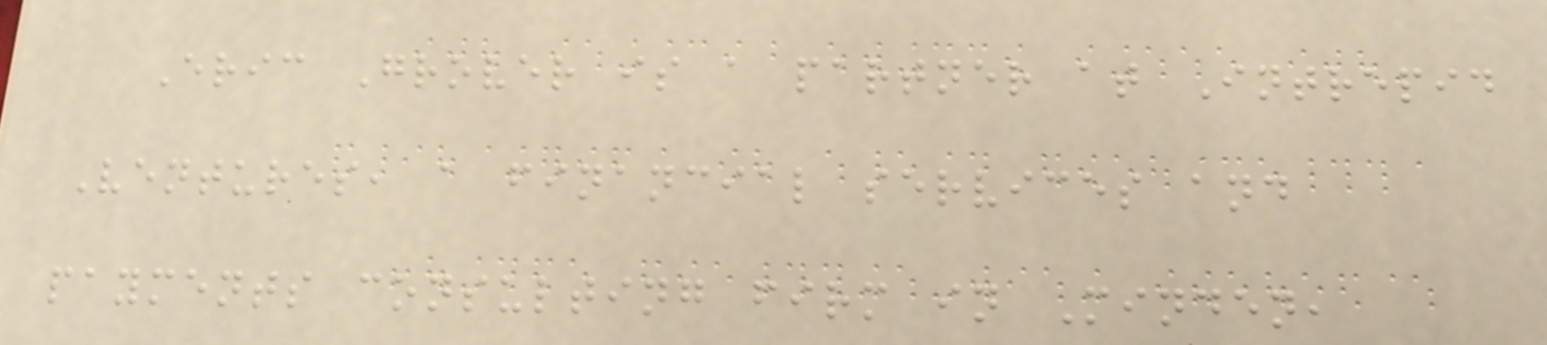Eric Grover is a partner at Intrepid
Ventures, a financial services and
payments consulting firm in Minden,
